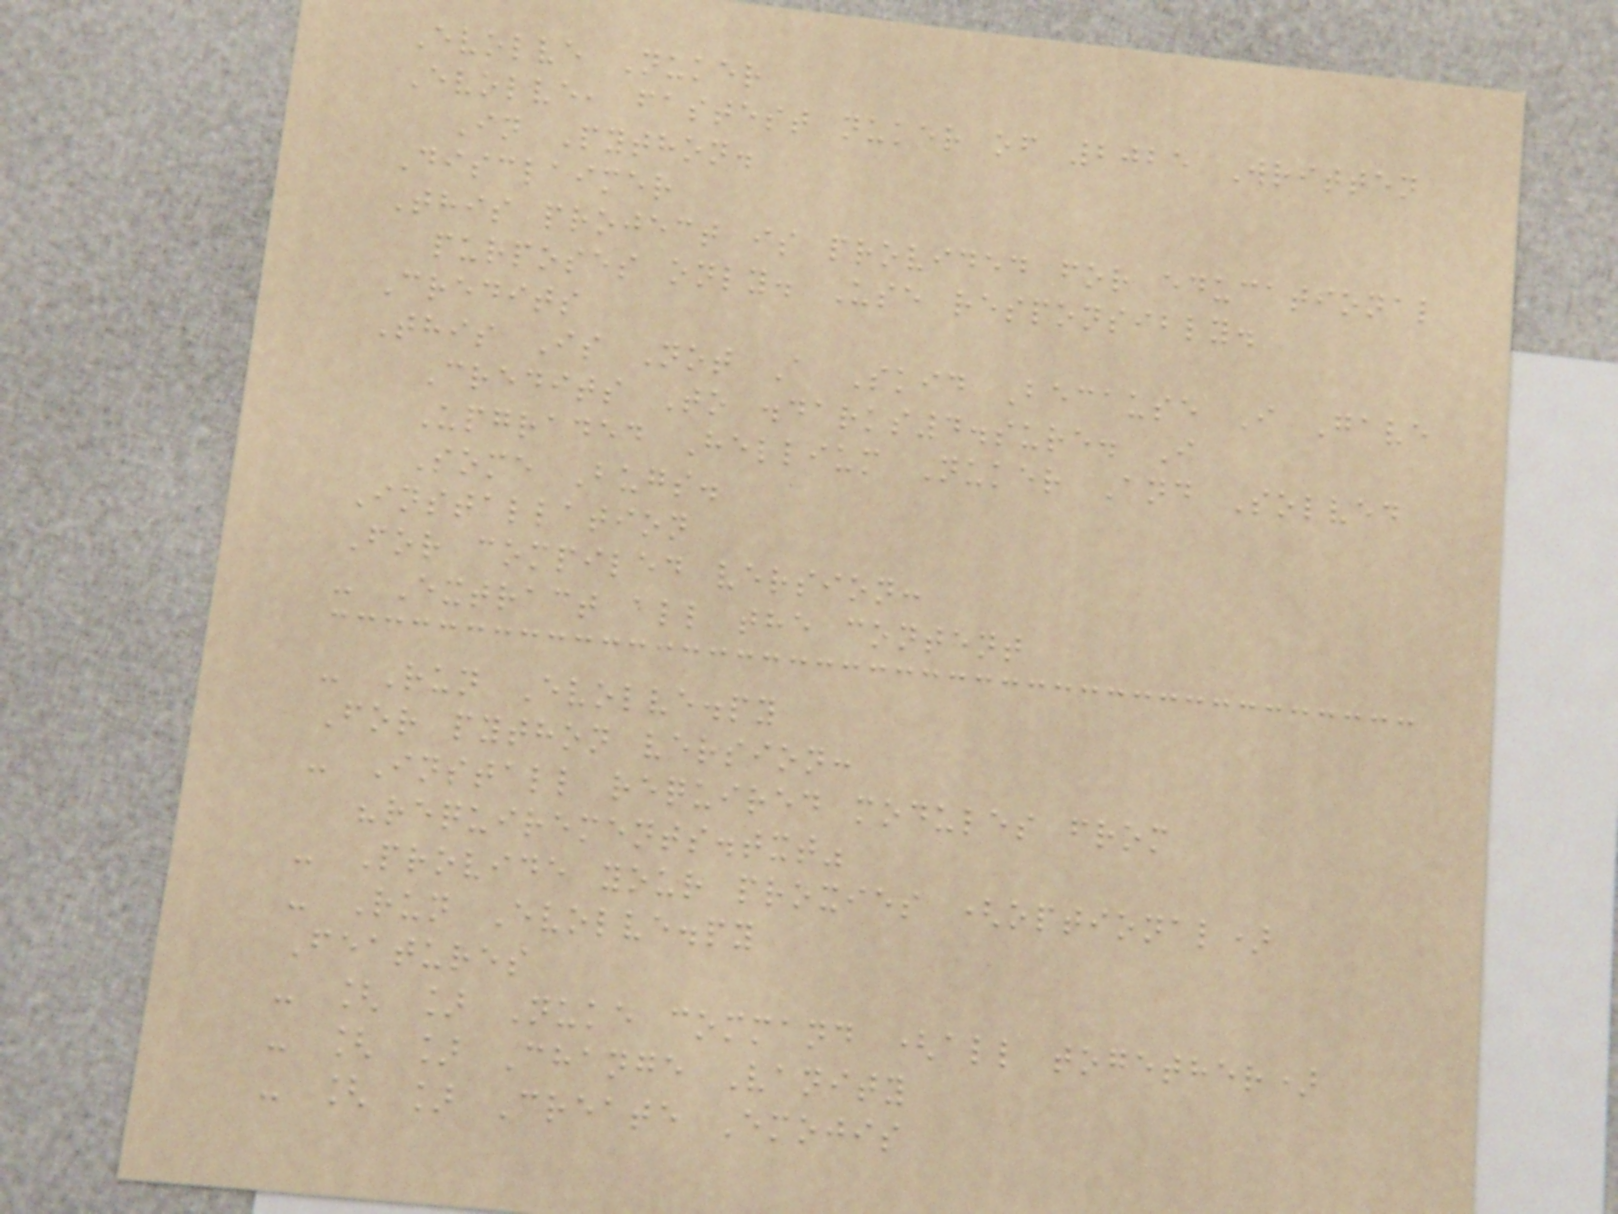Evolve Nuker
Evolve, fastest nuker of 2025 Written
In Python.
Disclaimer
This project is provided for educational
purposes only. Use responsibly.
Credits
This Is Not A Skid Because I Gave
Credits To .darks4.sure. I
Upgraded Hellium Nuker And Solved
Some Bugs.
Installation
For compiled version:
- Extract all the content
- Run Evolve.py
For python version:
- Install required modules from
"requirements.txt"
- Provide your proxies (optional)
- Run Evolve.py
Features
- [ ] Nuke command (all together)
- [ ] Change Vanity
- [ ] Create Emojis
